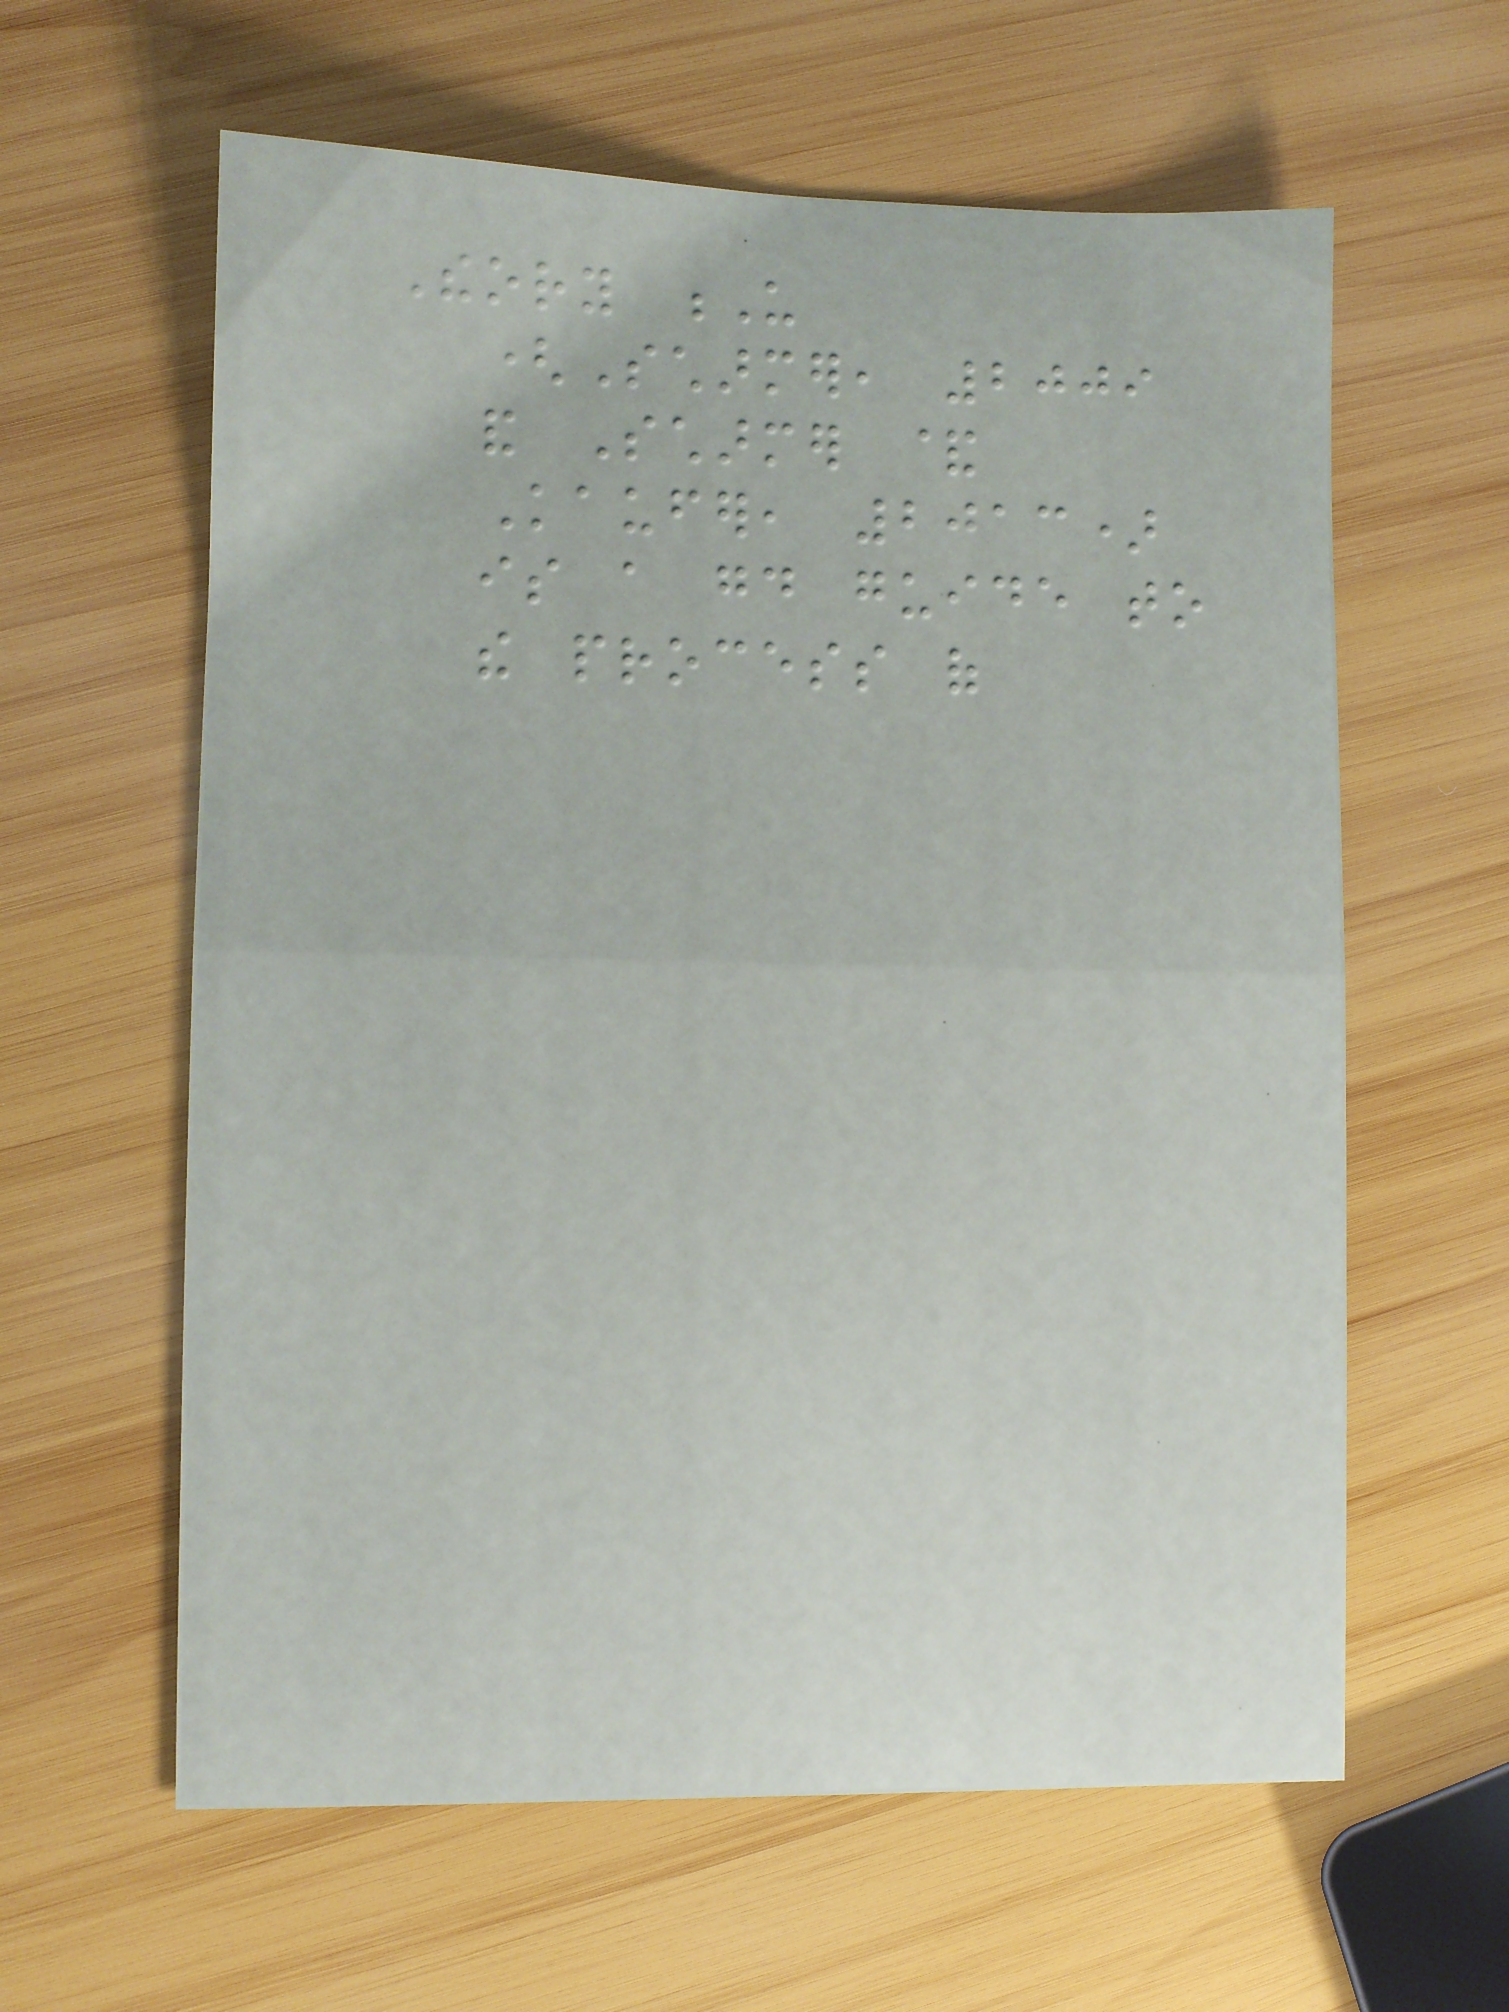Theory U
(Scharmer, 2009
and Scharmer &
Kaufer, 2013)
is a good guide to
the process of
